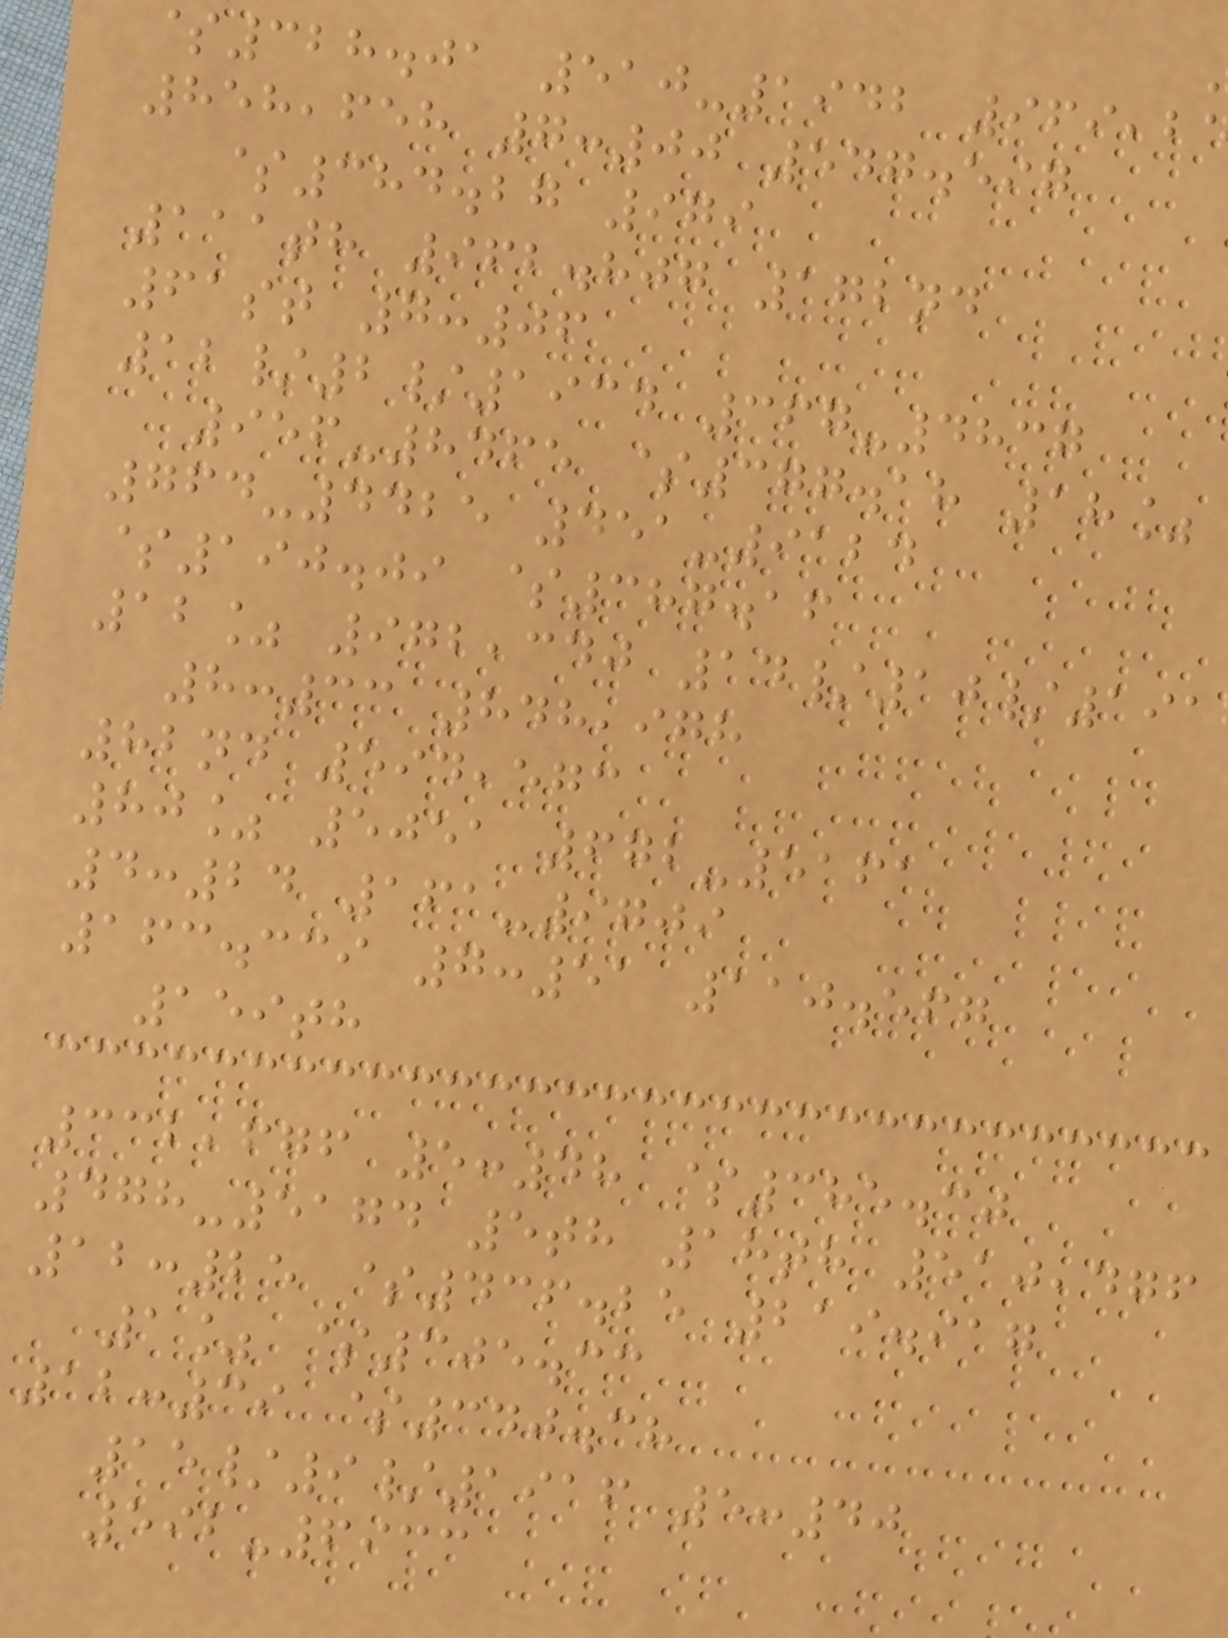$328.01 510-1942 969,2
858,658 7:00 547.597
$384.27 979
111th 962.807 172nd
61st 7:06
12/2/1934 367-4837
956-8465 $377.18 18%
764-4425 451-9124
$190.09 $387.16
12% 972,340 14/10/191
8:33 848,978
82nd 594,573
80% 5051 672-5161
4:24 161-9709
163.339 7:51 110.567
159th
332,676 5:48 $385.30
478-5174 5th 18th 510,476
12:25 $436.25 219.917
1% $305.33
12:39 $340.38
15/9/1916 5:40
592-6933
